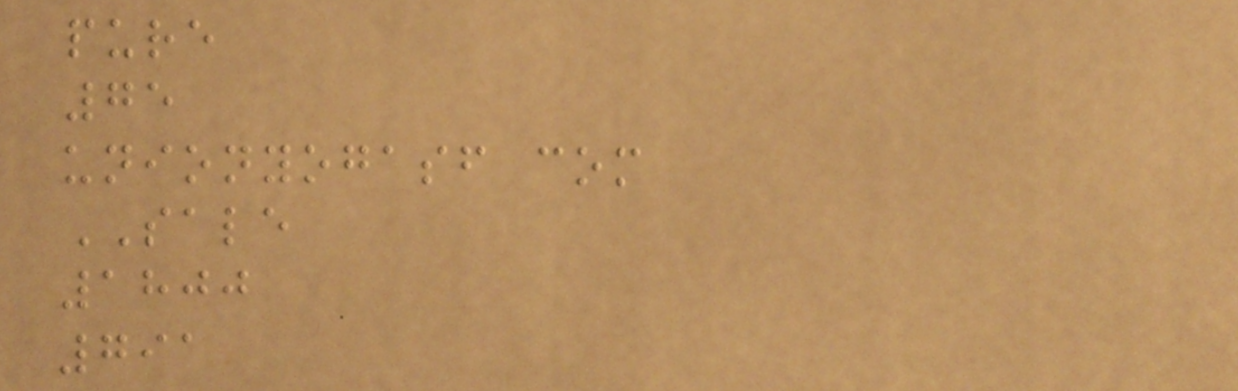pure
75
unionyogasf com
SALE
1800
791
